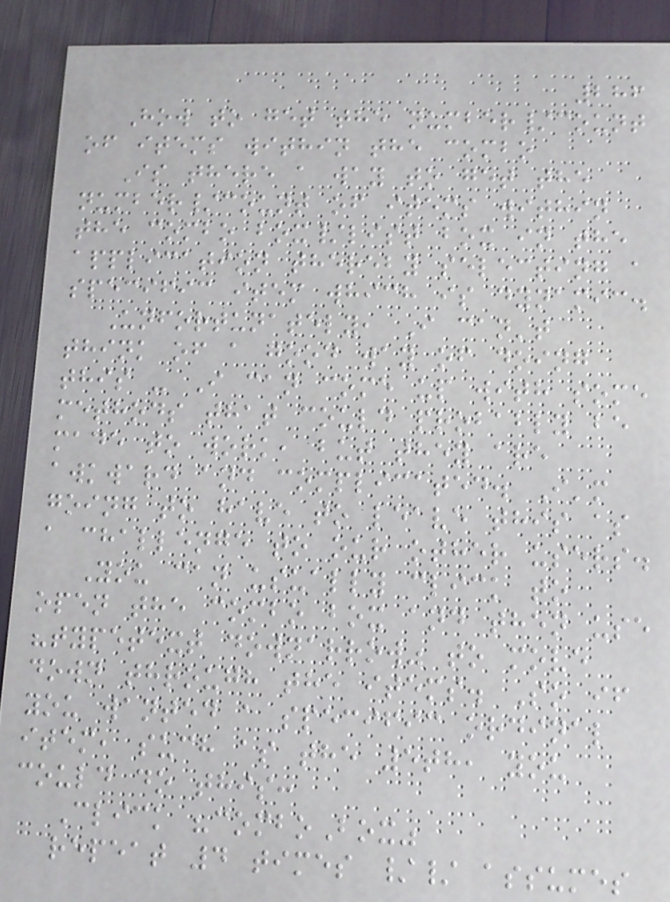286
How to get the number/count
of items within the combo
Is there a way to get the
number/count of items within
the combo box/list box in the
application thereby selecting a
specific item which is dynamic.
Unfortunately, I can't
think of a good way of doing
this - I can come up with some
methods that could probably be
made to work, but they are
awkward and complicated. I'm
going to have to leave this as
a challenge to our other users.
You can usually click to
open the combo box and then use
"typetext downarrow" to move
down through the items. So if
you wanted a specific ordinal
item, such as the 5th, you
could do this:
Click "comboBox"
repeat 4 times // assumes
